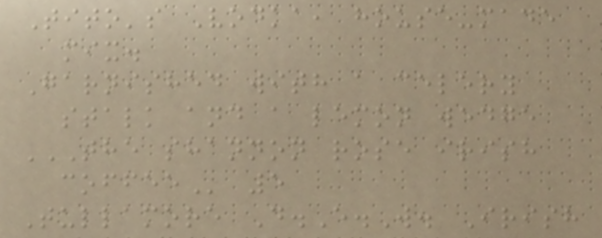Tito's Vodka, house-made
mix.
Garnished with a celery
stalk and a lemon wedge
THE SHANNON ROSE IRISH
COFFEE 5
Tullamore D.E.W. Irish
